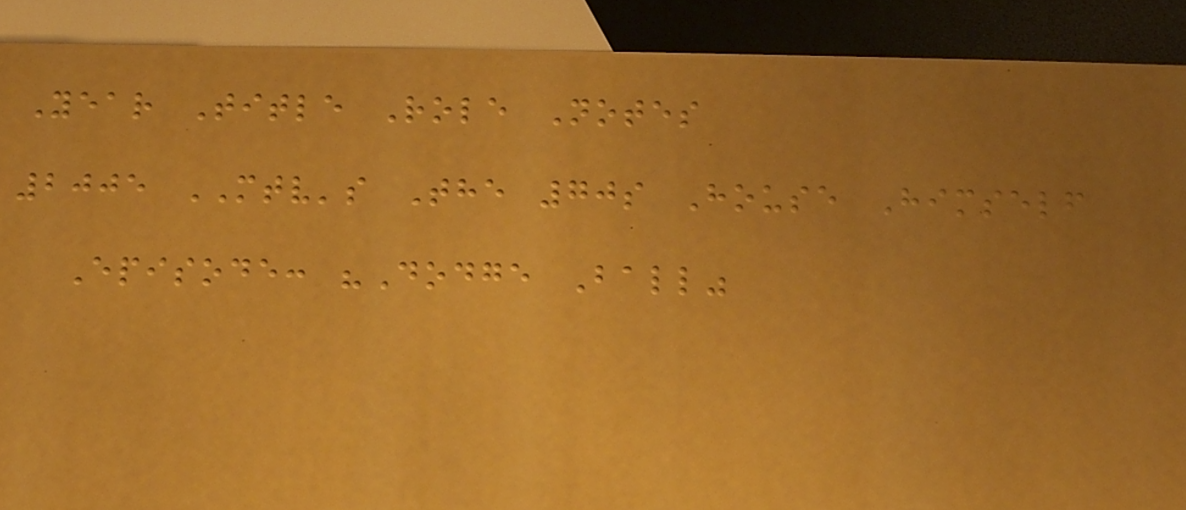Year Title Role Notes
2005 MTV's The 70s House Himself
Episode: "Dodge Ball"
